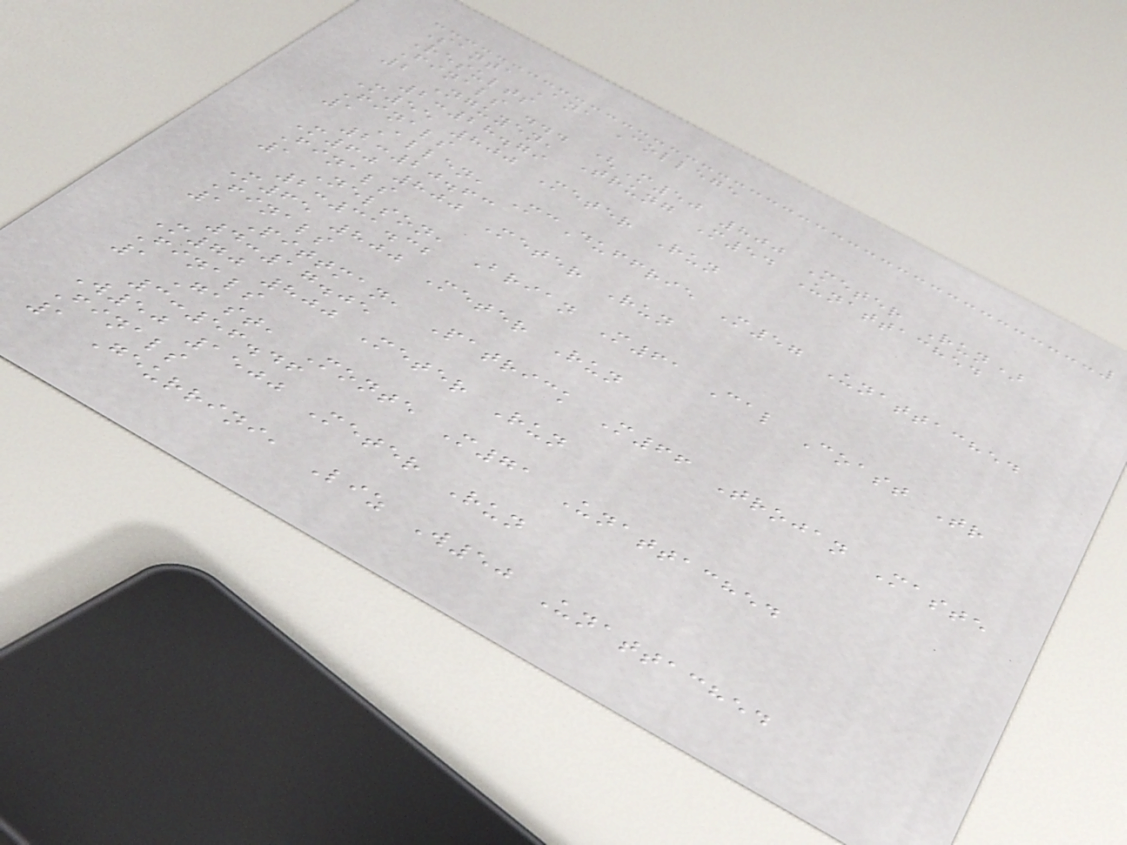Santa Ana College
Results
Finals ... (M50 800 Meter Run)
2 Nguyen, Trung M54 Unattached
2:28.79
M55 800 Meter Run
Finals
1 Allen, McDuffrie M57 Unattached
2:20.63
M60 800 Meter Run
Finals
1 Nelson, Brian M61 Cal Coast Tr
2:31.32
M65 800 Meter Run
Finals
1 Pittman, Patrick M66 Trojan Maste
4:17.05
M70 800 Meter Run
Finals
1 Gast, Monte M71 Unattached
3:56.46
W50 1500 Meter Run
Finals
1 Geurrini, Liz W50 Unattached
